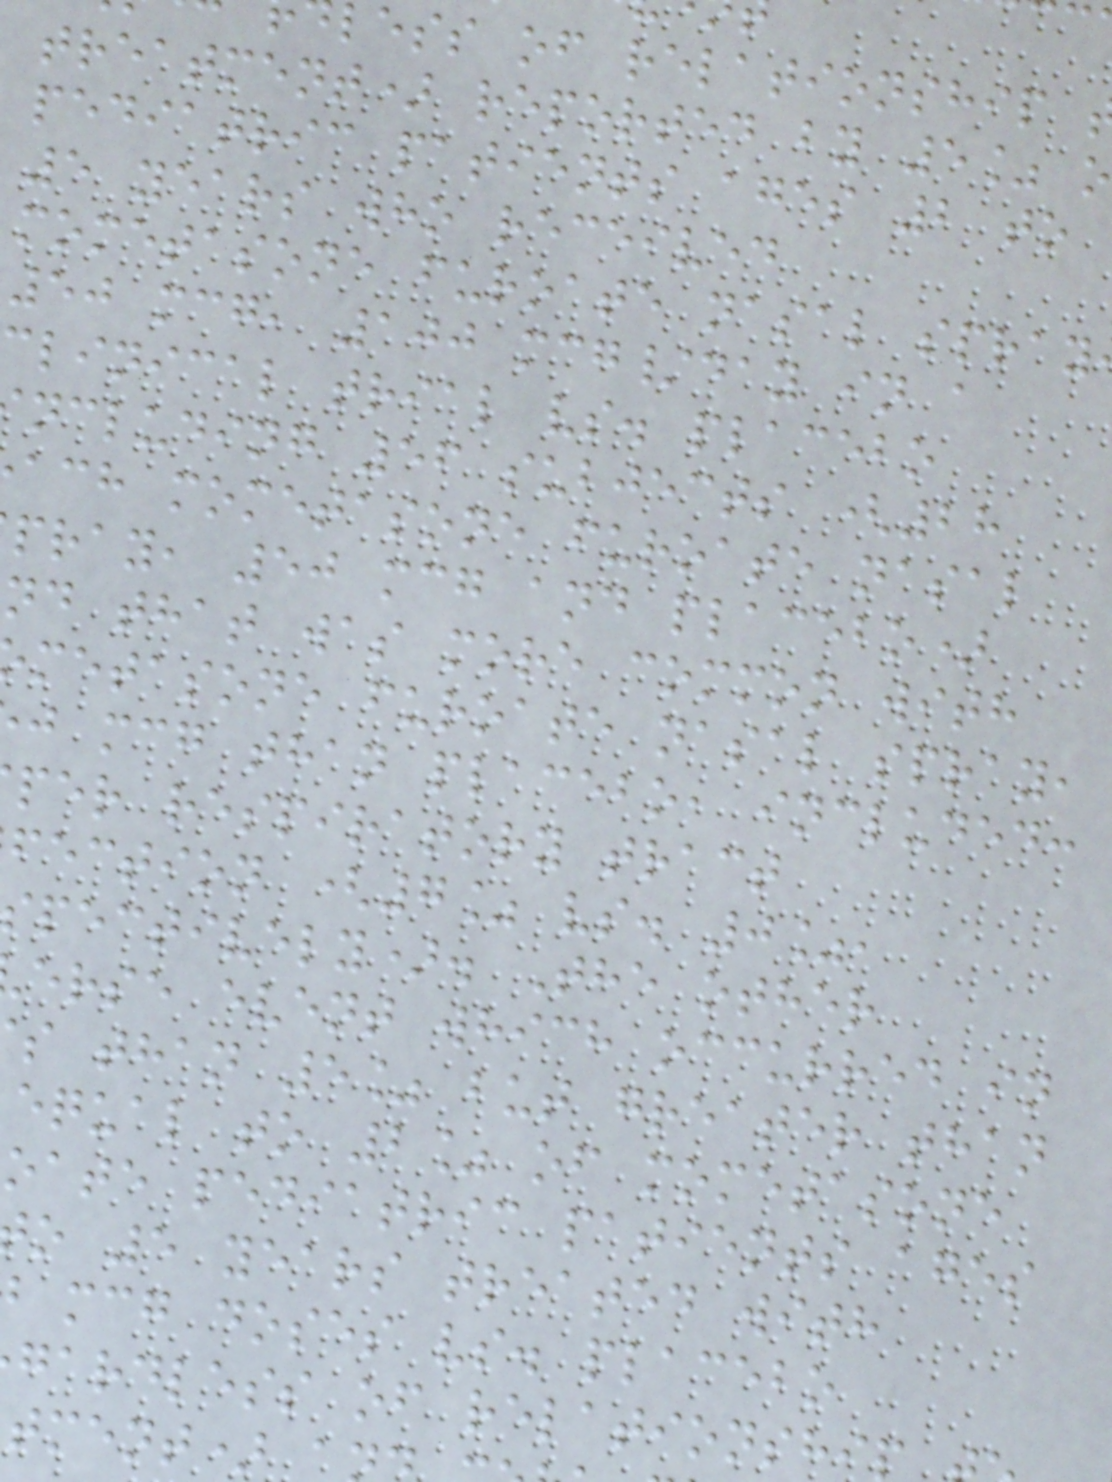less of relationship
treatment) reported by 5% o
pediatric patients ages 2 to
5 years who received
mometasone furoate nasal spray
50 mcg, 100 mcg/day in a
linical trial vs. placebo
ncluding 56 subjects (28
ach mometasone furoate nasal
pray, 50 mcg and placebo)
nd that was more common with
metasone furoate nasal spray,
j mcg than placebo, included:
per respiratory tract
fection (7% vs. 0%,
spectively). The other
erse event which occurred in
s than 5% but greater than
equal to 2% of mometasone
oate pediatric patients ages
o 5 years treated with
mcg doses vs. placebo
gardless of relationshi
